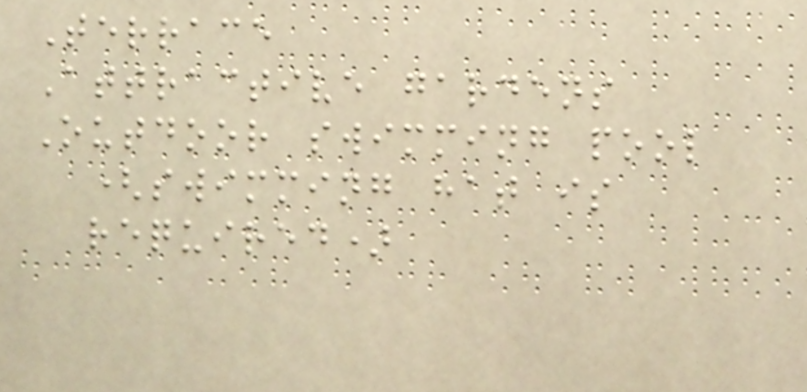Terrace
Attractive gardens
Outdoor swimming pool
(swimming hat is
required)
